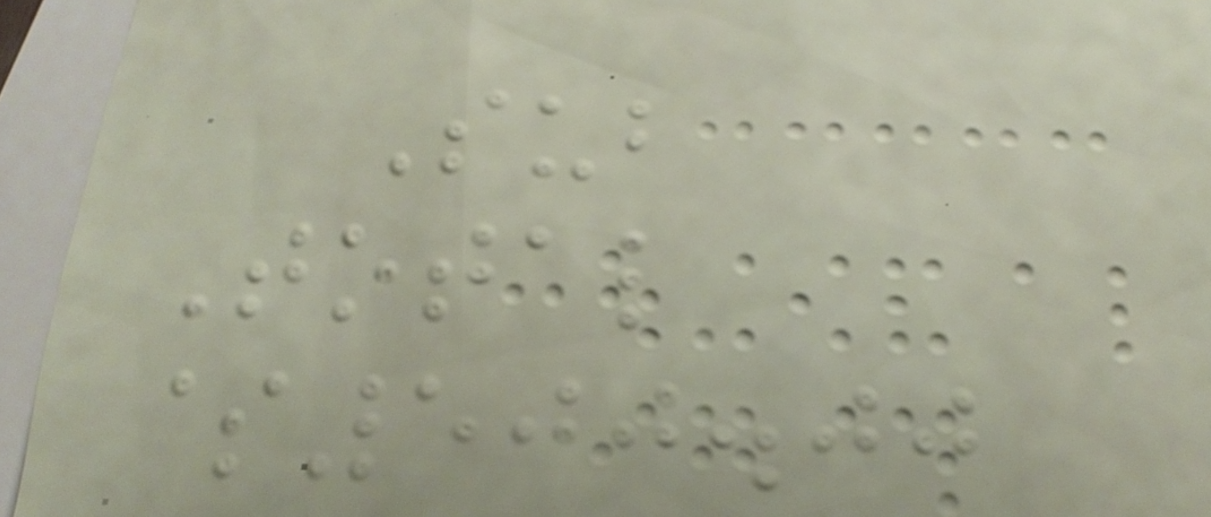Sub
Total
$500.00
